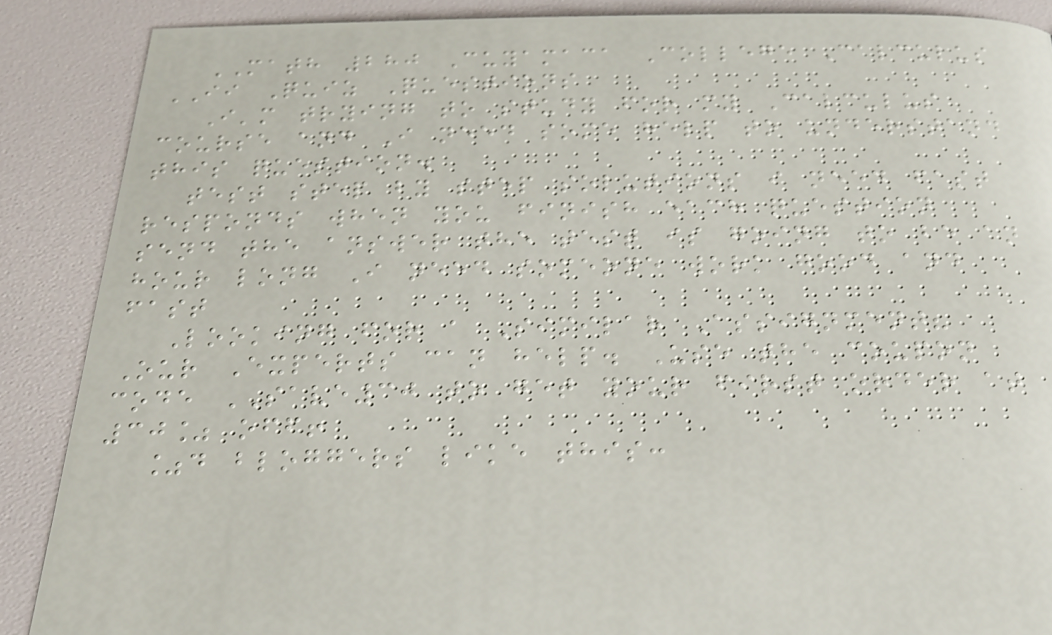MATH 280 Cuyamaca College Calculus
II Quiz Questions
I'm trying to study for my Calculus
course and I need some help to understand
this question.
test step by step solutions i need fast
responds when you finish each question
send the answer the test is going to be an
hour long I need someone work good and
fast
Looking for a Similar Assignment?
Our Experts can help. Use the coupon
code SAVE30 to get your first order at
30% off!
%d bloggers like this:
